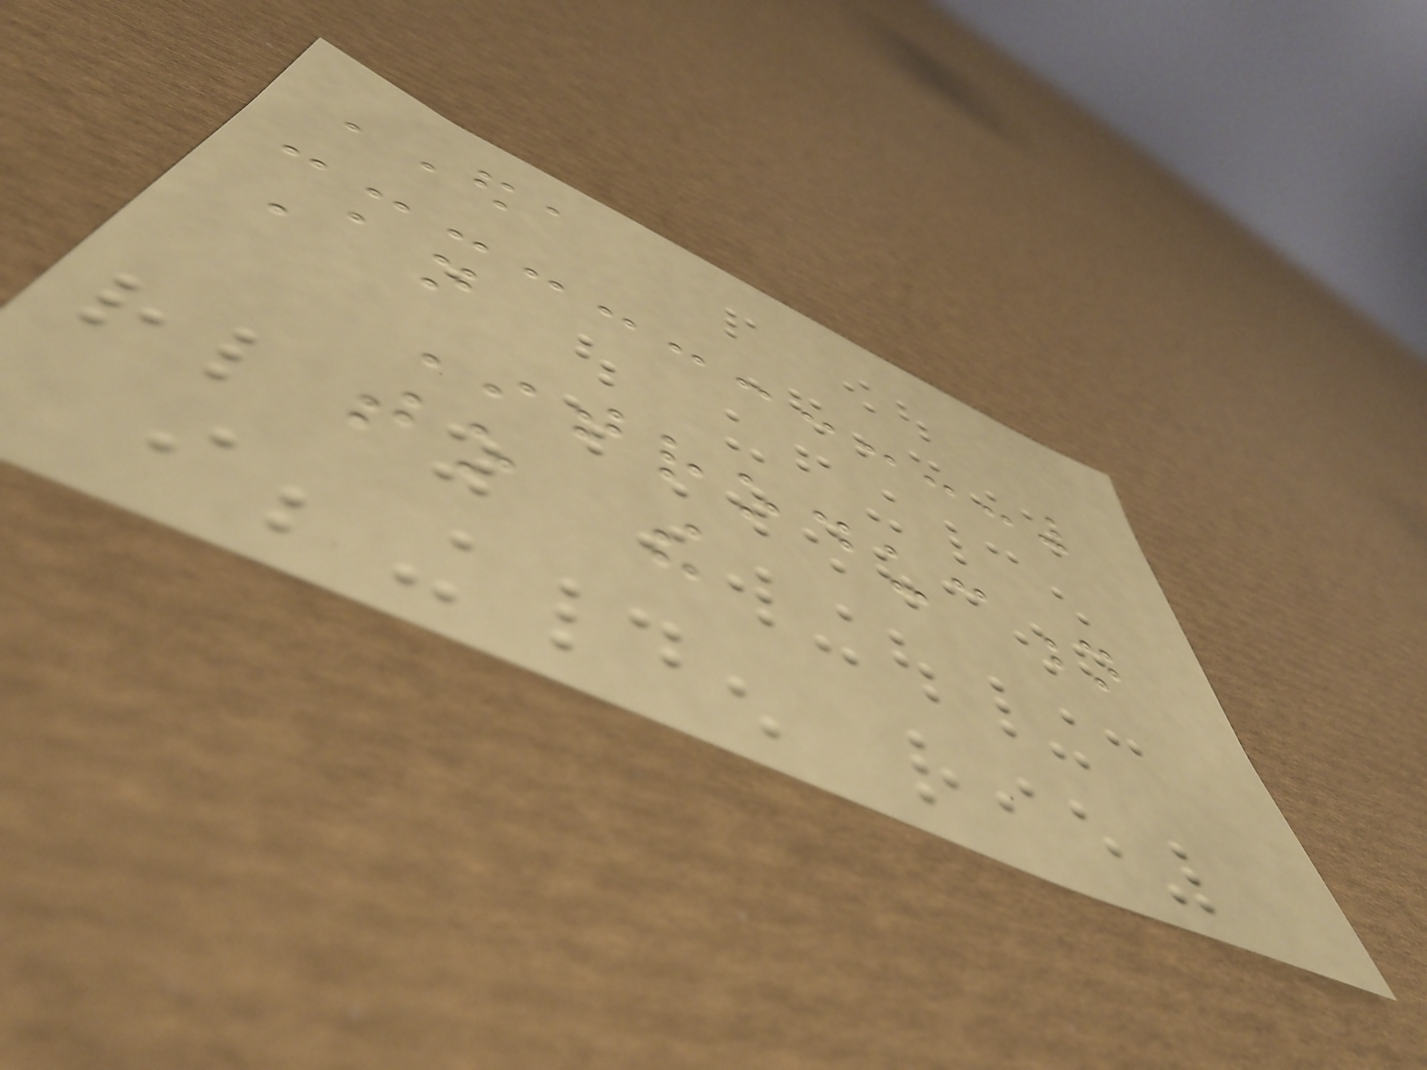EDA
An
Introduction
to the
